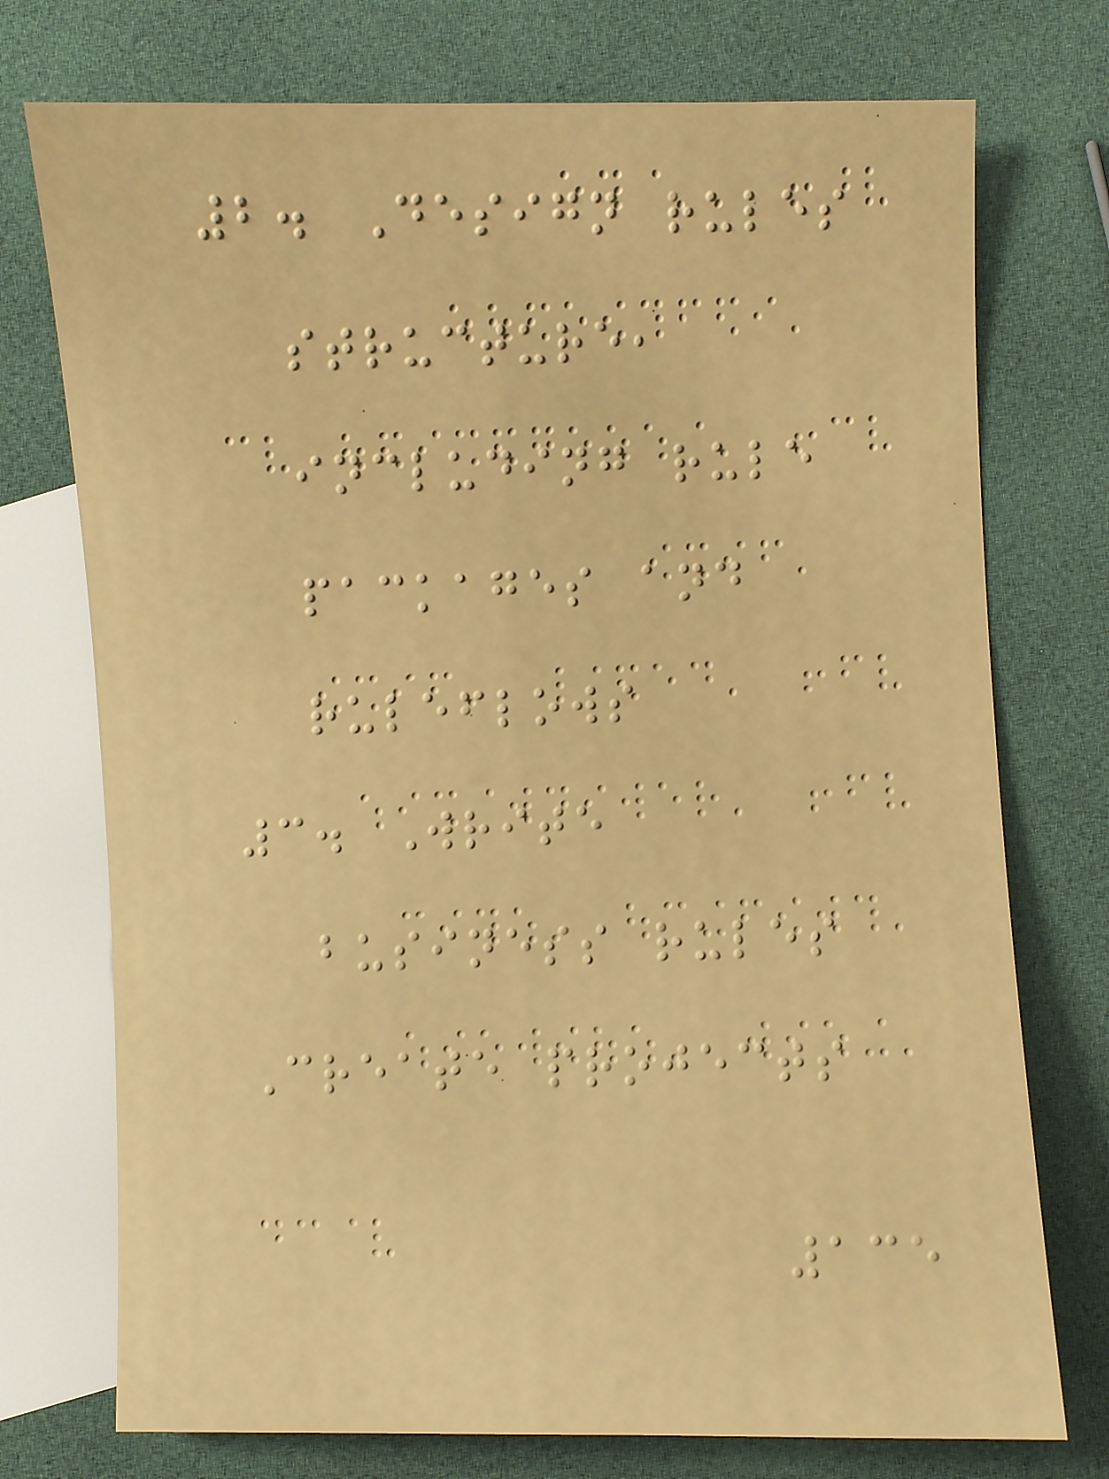2. Design rules
structure,
including rule
packages and
ruleflows
3. Write
business rules
Create projects
135
